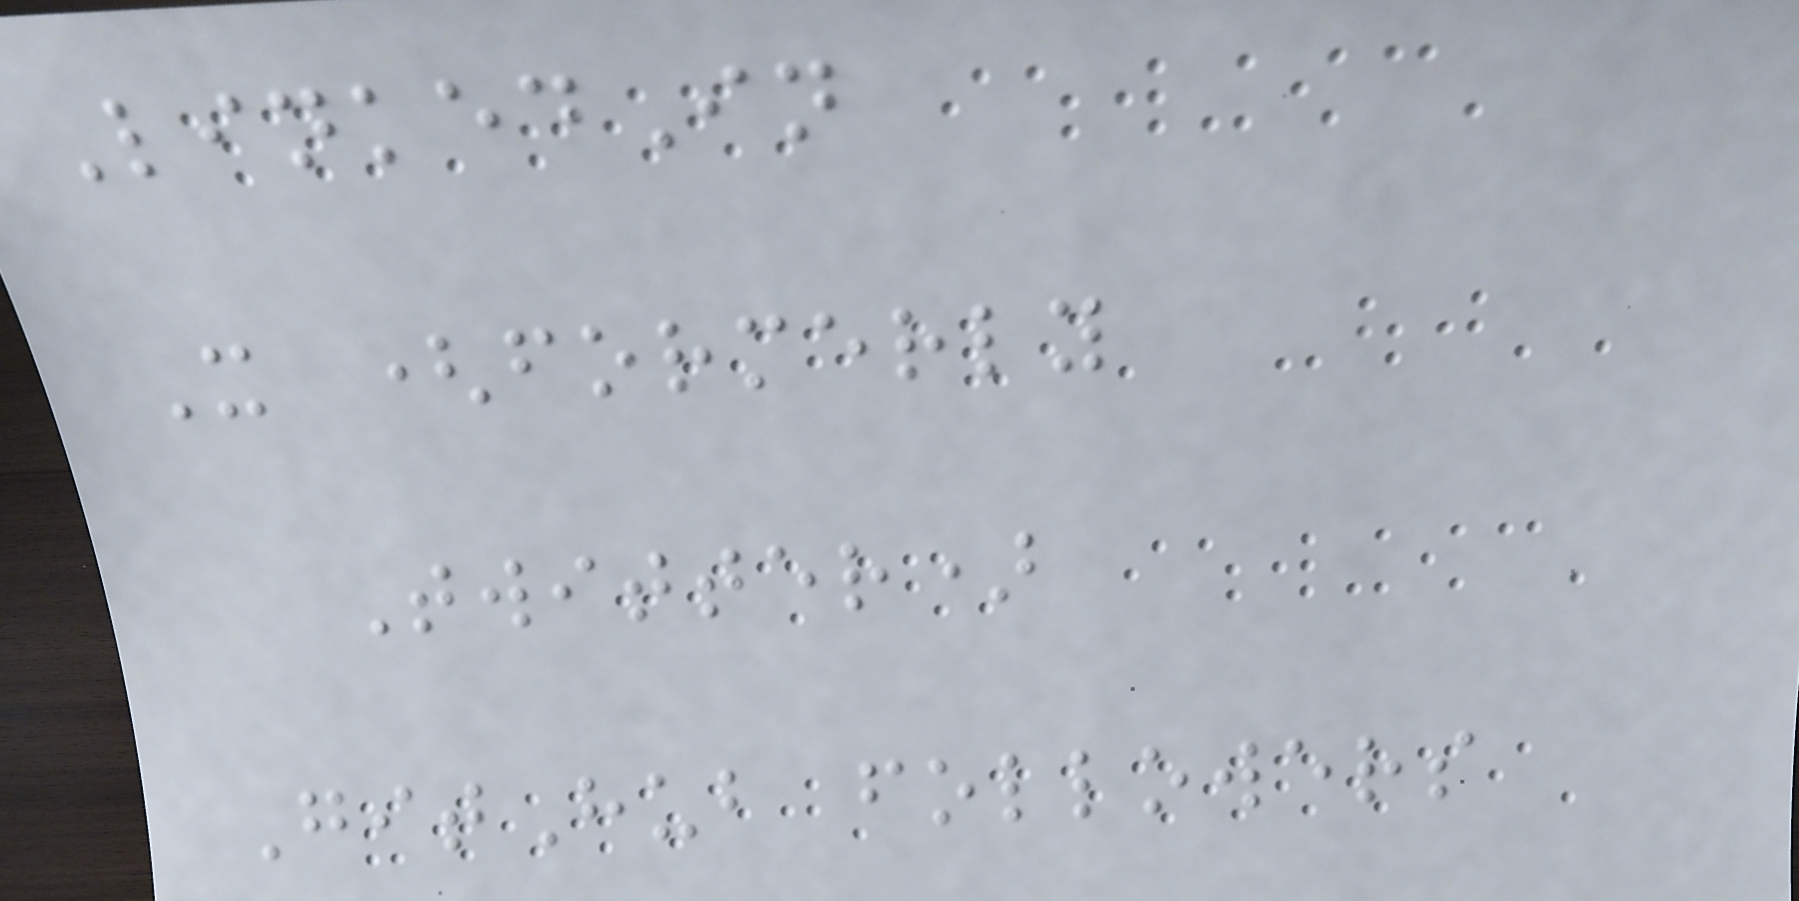LinkedIn
X (formerly
Twitter)
GitHub followers
